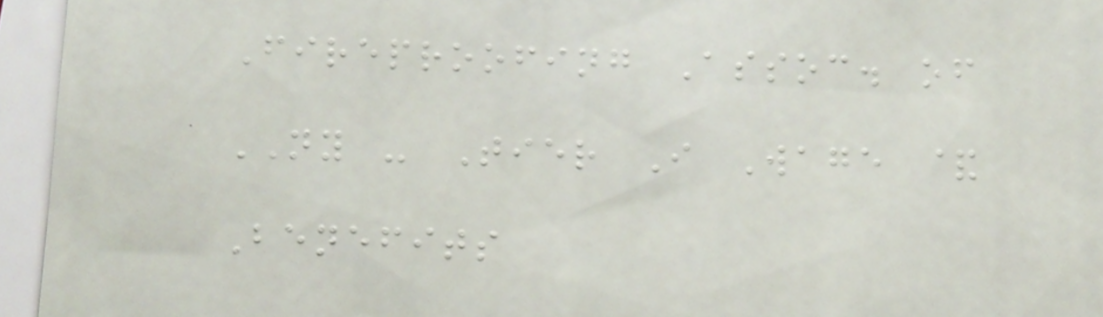Fireproofing Assoc. of
NY - Tier I Wage &
Benefits
